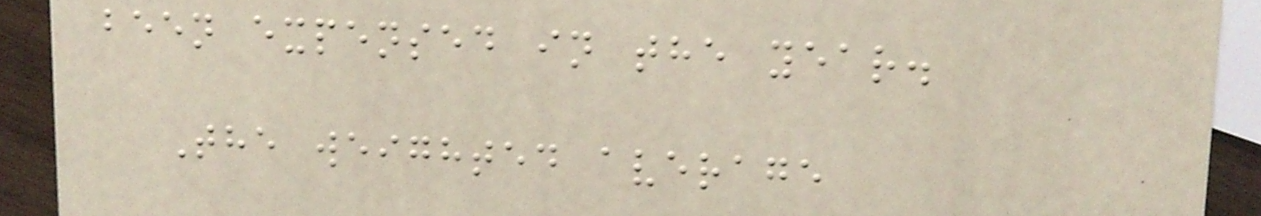been expensed in the year.
The weighted average
